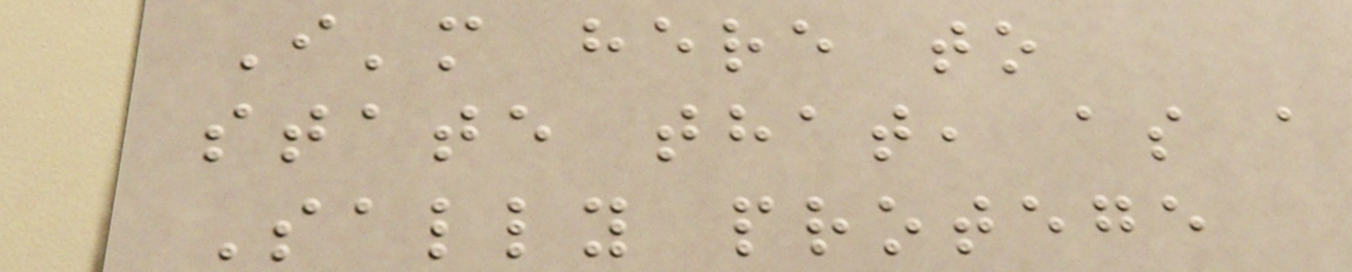I'm here to
state that, as a
Sally protege
